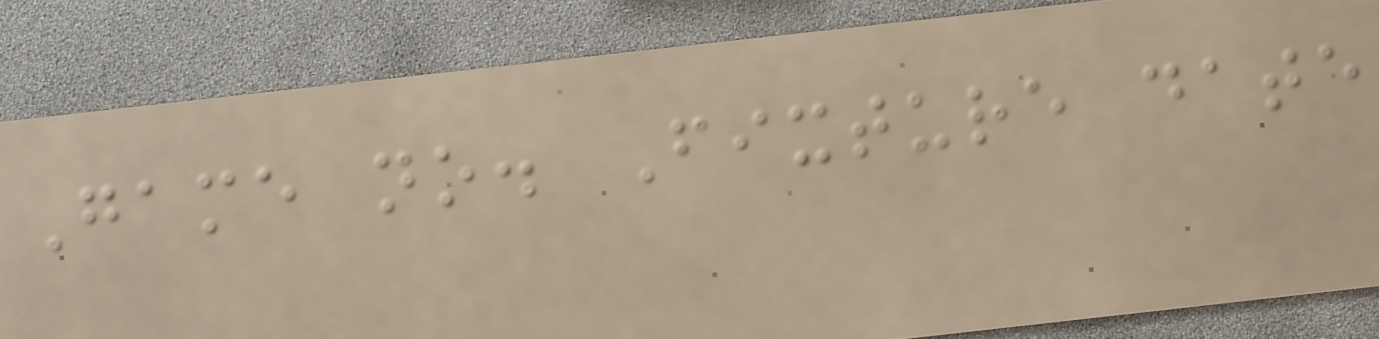Game no. Fixture date
